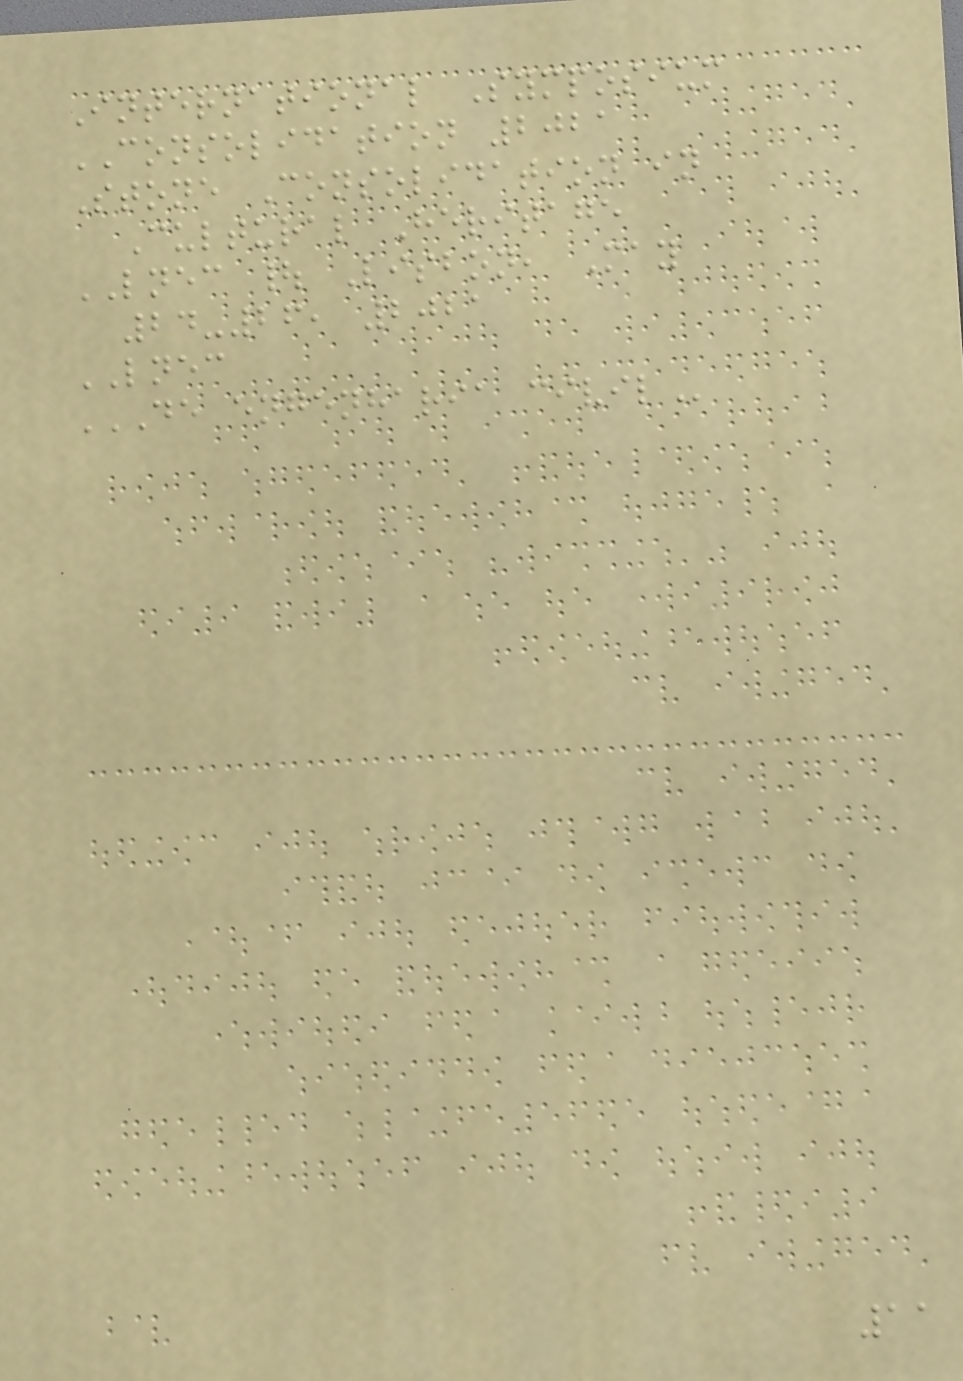International Symposium
CONSOLIDATION 2021
Stone Consolidation in
Cultural Heritage
LNEC | Lisbon, May
24-26, 2021
LNEC
DE ENGENHARIA CIVIL
11
